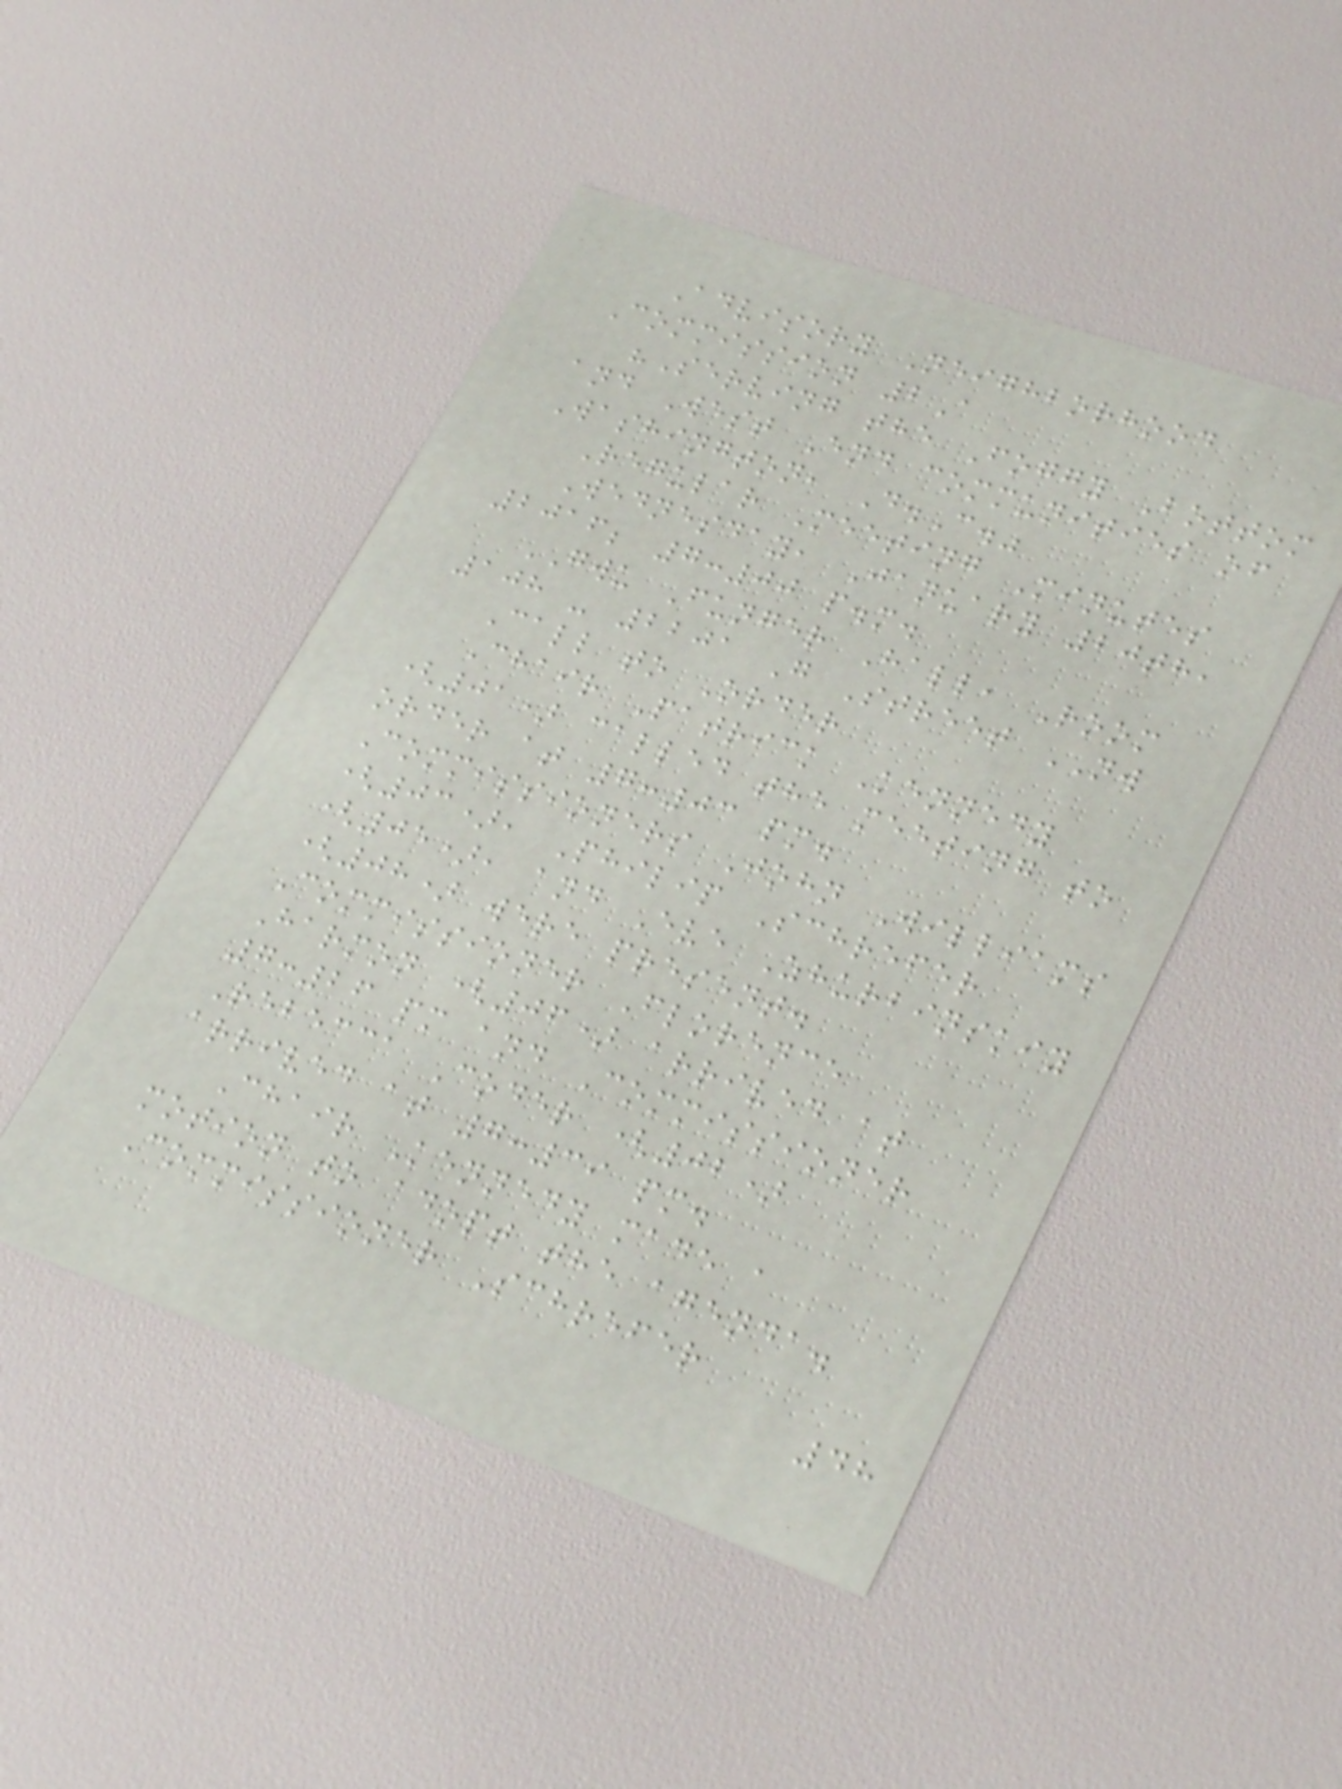Advisory Neighborhood
Commission 2A
"Serving the Foggy Bottom
and West End communities of
Washington, D.C."
Regular Meeting Minutes
Wednesday, January 20th,
2016; 7:00 p.m.
GWU Funger Hall, Room
108 - 2201 G Street NW
Call to Order
Chair Patrick Kennedy
(01) called the meeting to
order at 7:03 pm.
Commissioners John Williams
(03), Philip Schrefer
(05), and Eve Zhurbinskiy
(08) were present.
Commissioner Florence
Harmon (06) arrived at
7:26 pm and Commissioner
Rebecca Coder (02)
arrived at 7:39 pm.
Chair Kennedy made a
motion to adopt the agenda.
Commissioner Schrefer
48
